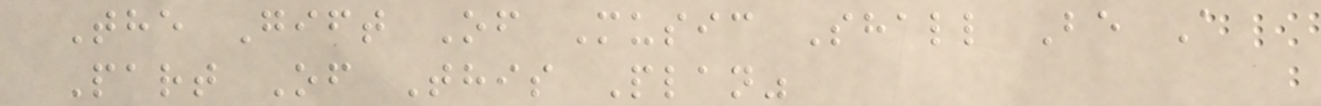The Gift Of Music Shall Be A
Part Of This Plan"
